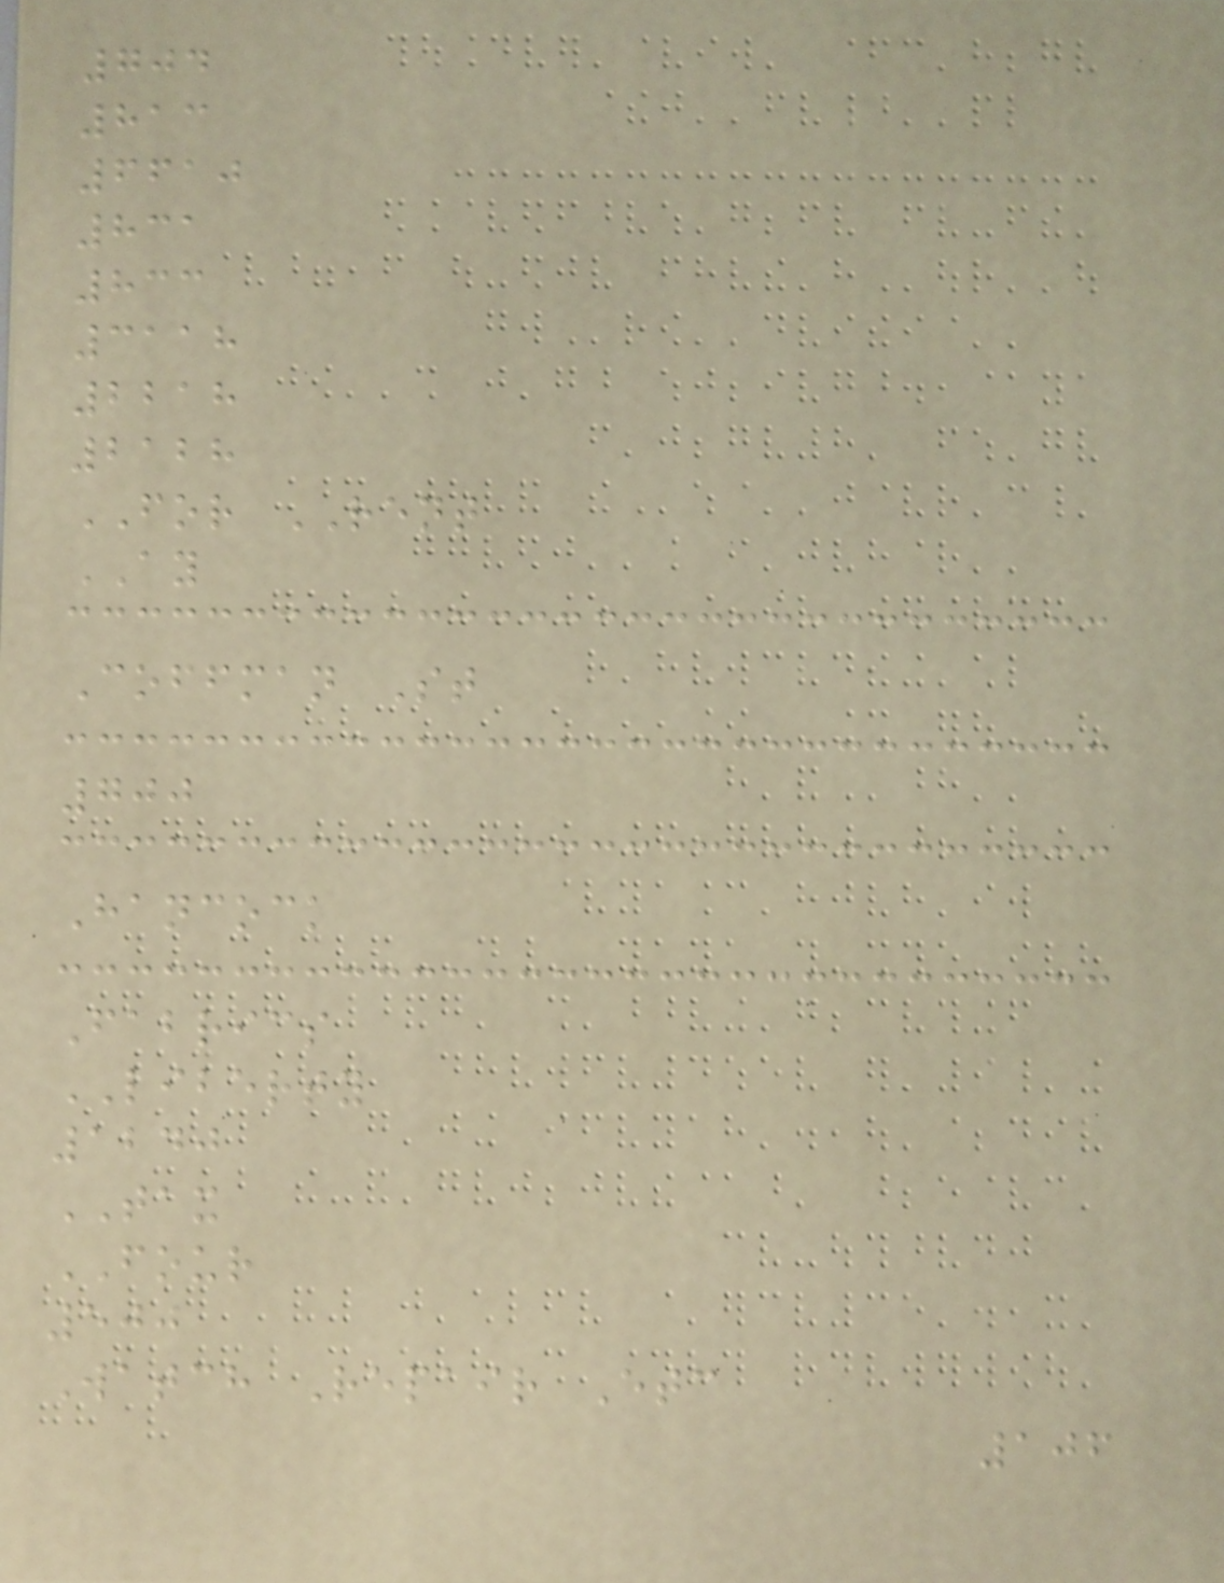704
813
6610
831
833
3118
2218
2128
FOR RENT
AY
Coffman St
700
Hancock
Fabrics
LIBERTY
1240
TAX
FOUR
500
Watch Repair Etc
106
